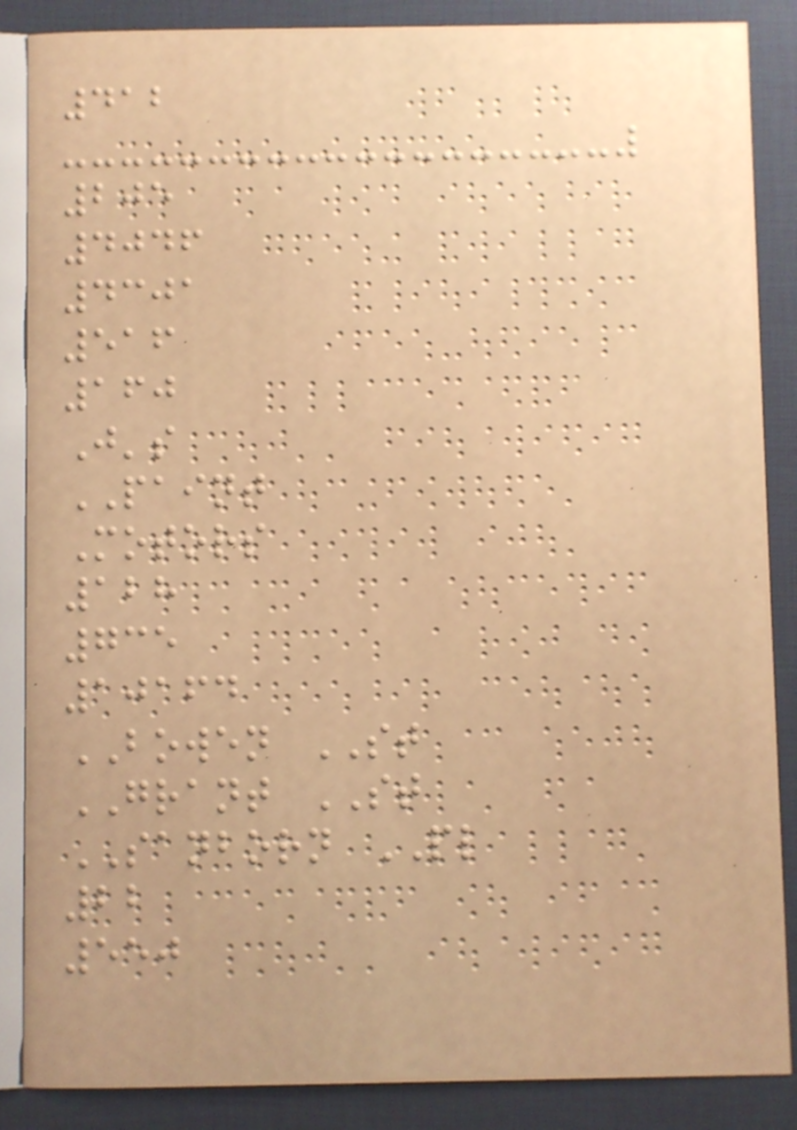412
205
4046
4301
516
160
J's
PAINT
Motors
128
735
10164
BOWEN ST
GRANT ST
SANBORN PL
22
550
